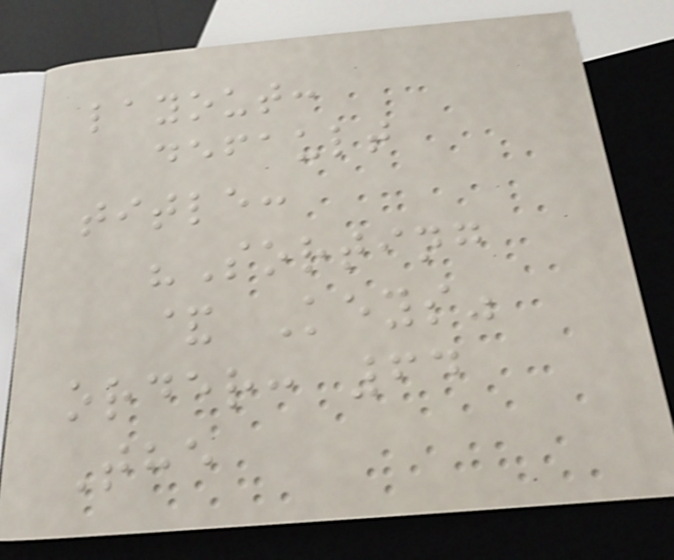layout:
default
title:
"Sorting
& Keys"
order: 64
The
